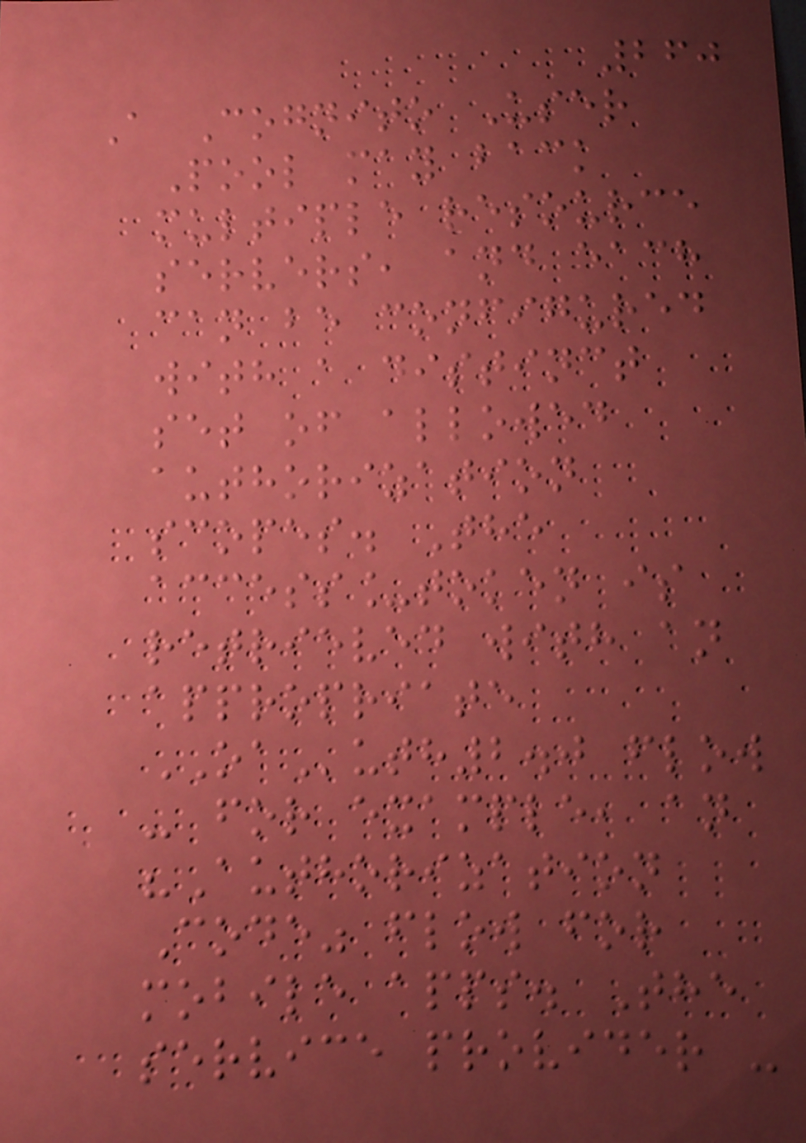260
A Cognito User
Pool may back
multiple resource
servers, and each
can be configured
with a distinct
set of allowed
authorization
scopes. The
access_token is
retrieved with an
appropriate
OAuth2.0 flow
- for example, an
"Authorization
Code" flow for
mobile apps. The
service provider -
